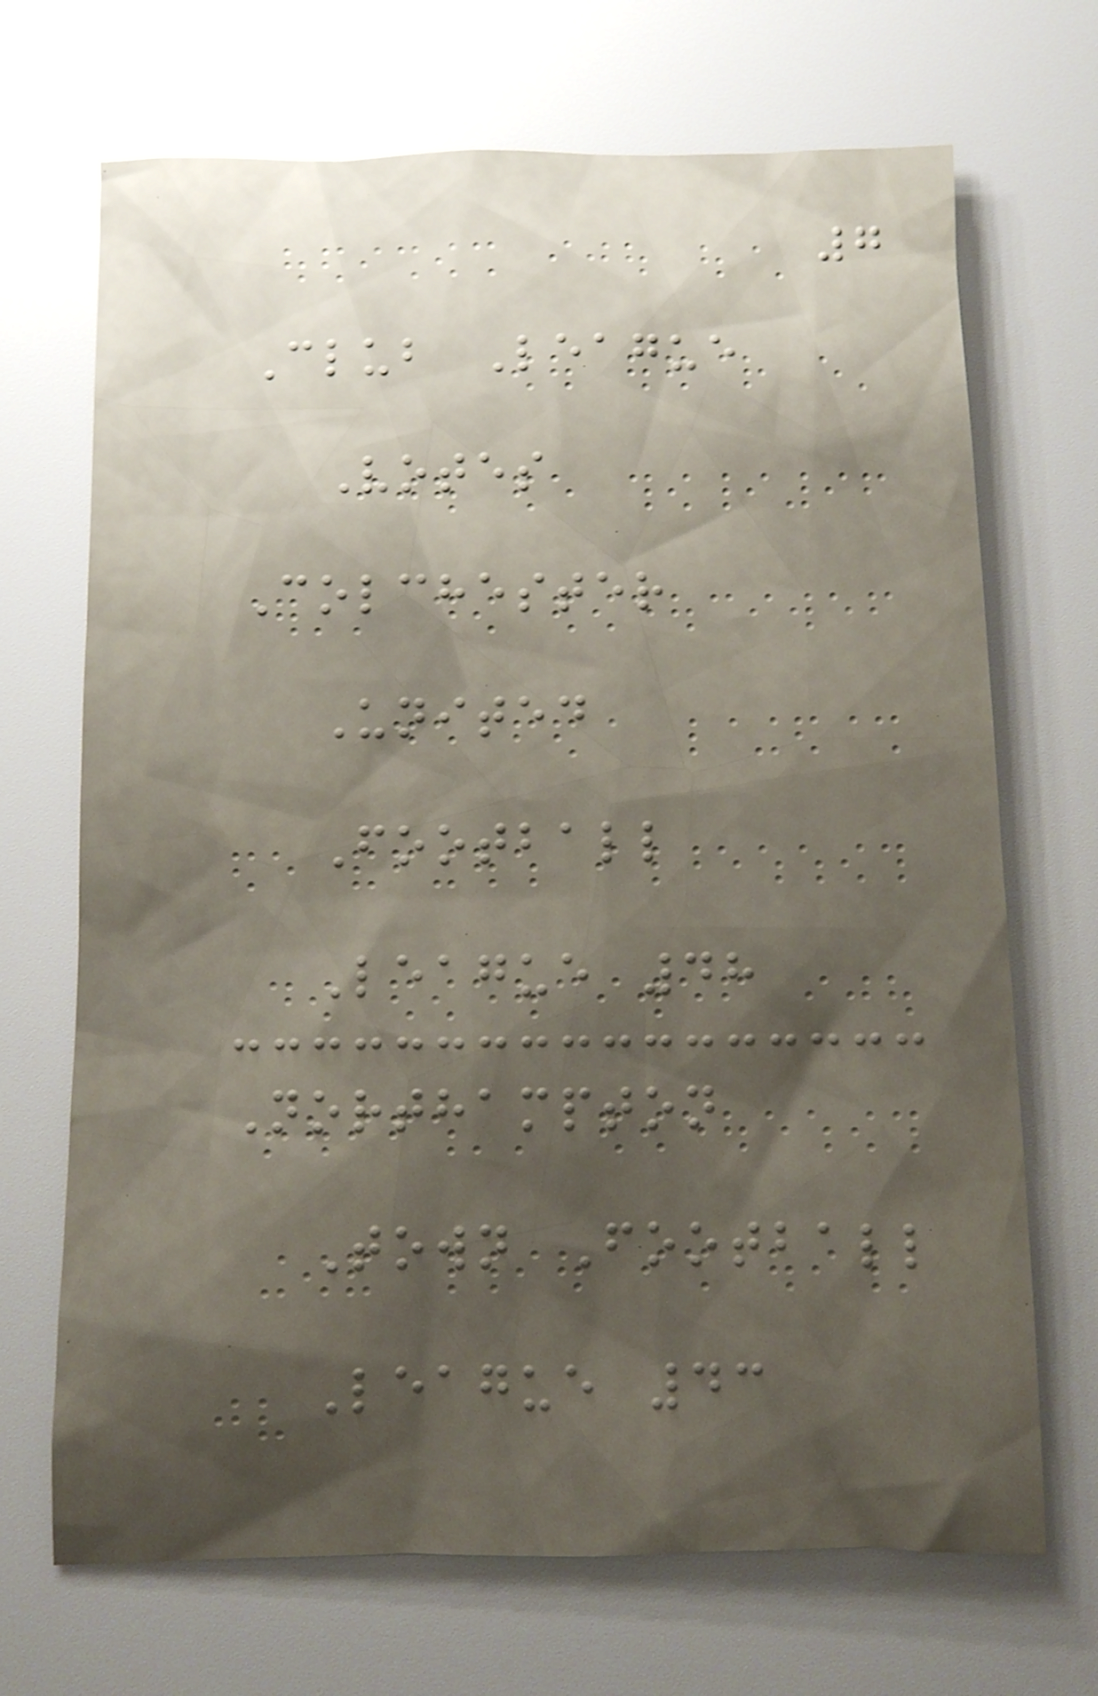7
Club League
Votes
Colchester
United
Football
League 48
Northampton
Town Football
League 43
